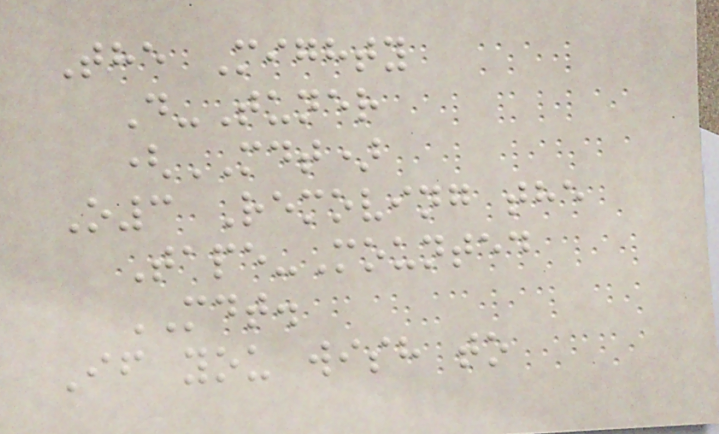The Mighty
D-Tuner
(MDT)
O3 Removing the
Tape-Mounted
MDT.
If you wish to
